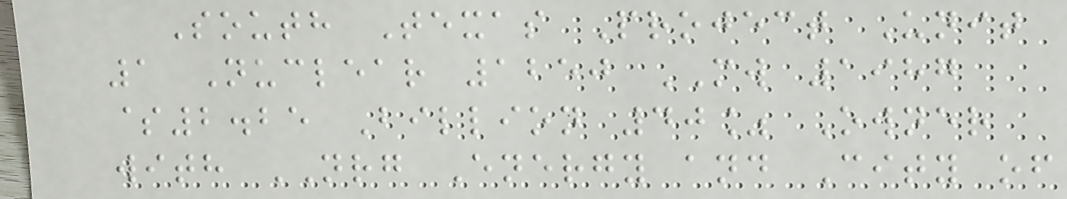South Texas Project Unit
1 Nuclear 1250 MW 1987
$2.25 Billion 40% Owner
with NRG Energy and City of
